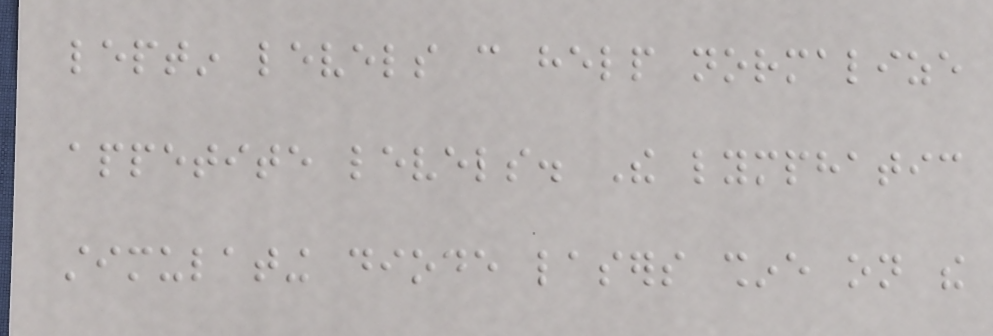leptin levels can help normalize
appetite levels. The lymphatic
stimulating diode lasers shine on the
